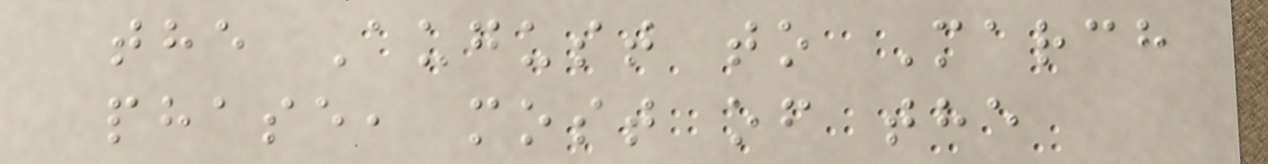the August to March
phase, most of the
